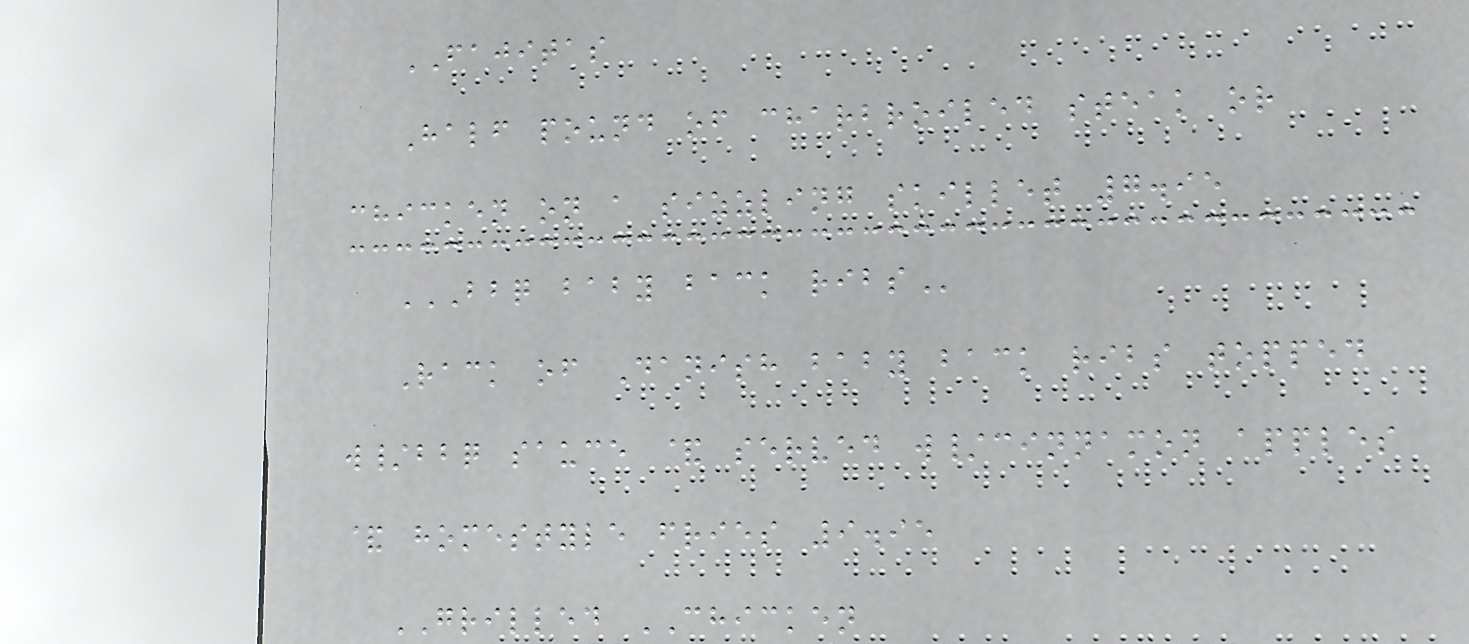FAJITAS
Half pound of charbroiled steak or
chicken on a sizzling skillet 7.95
BBQ BABY BACK RIBS
Rack of Danish baby back ribs topped
w/bbq sauce & served w/cinnamon apples
& homestyle fries 9.95
GRILLED CHICKEN
